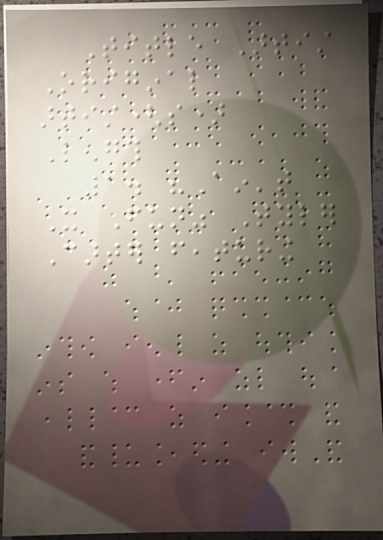Title Artist
Original
artist(s)
Length
1. "Ain't
It Fun" Tyler
Carter featuring
